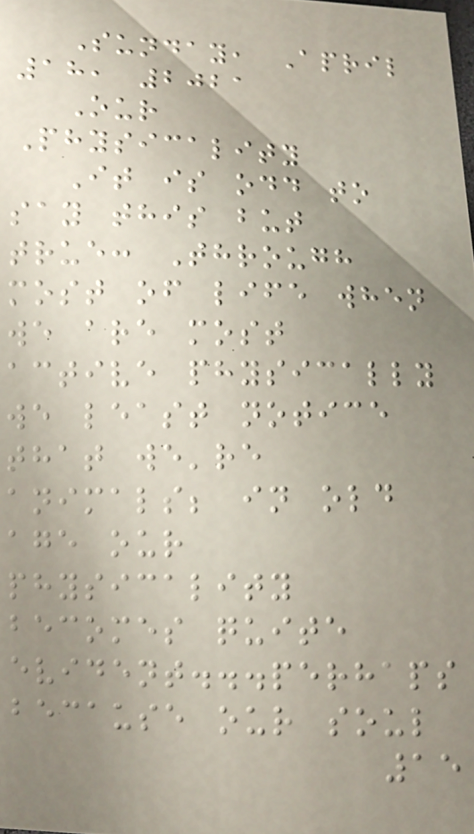Sunday, April
18, 2021
Our
Physicality
It is odd to
say this but
true: Through
most of life when
we are most
active physically
we least notice
that we're
animals; in old
age our
physicality
becomes quite
evident...perhaps
because our soul
15
